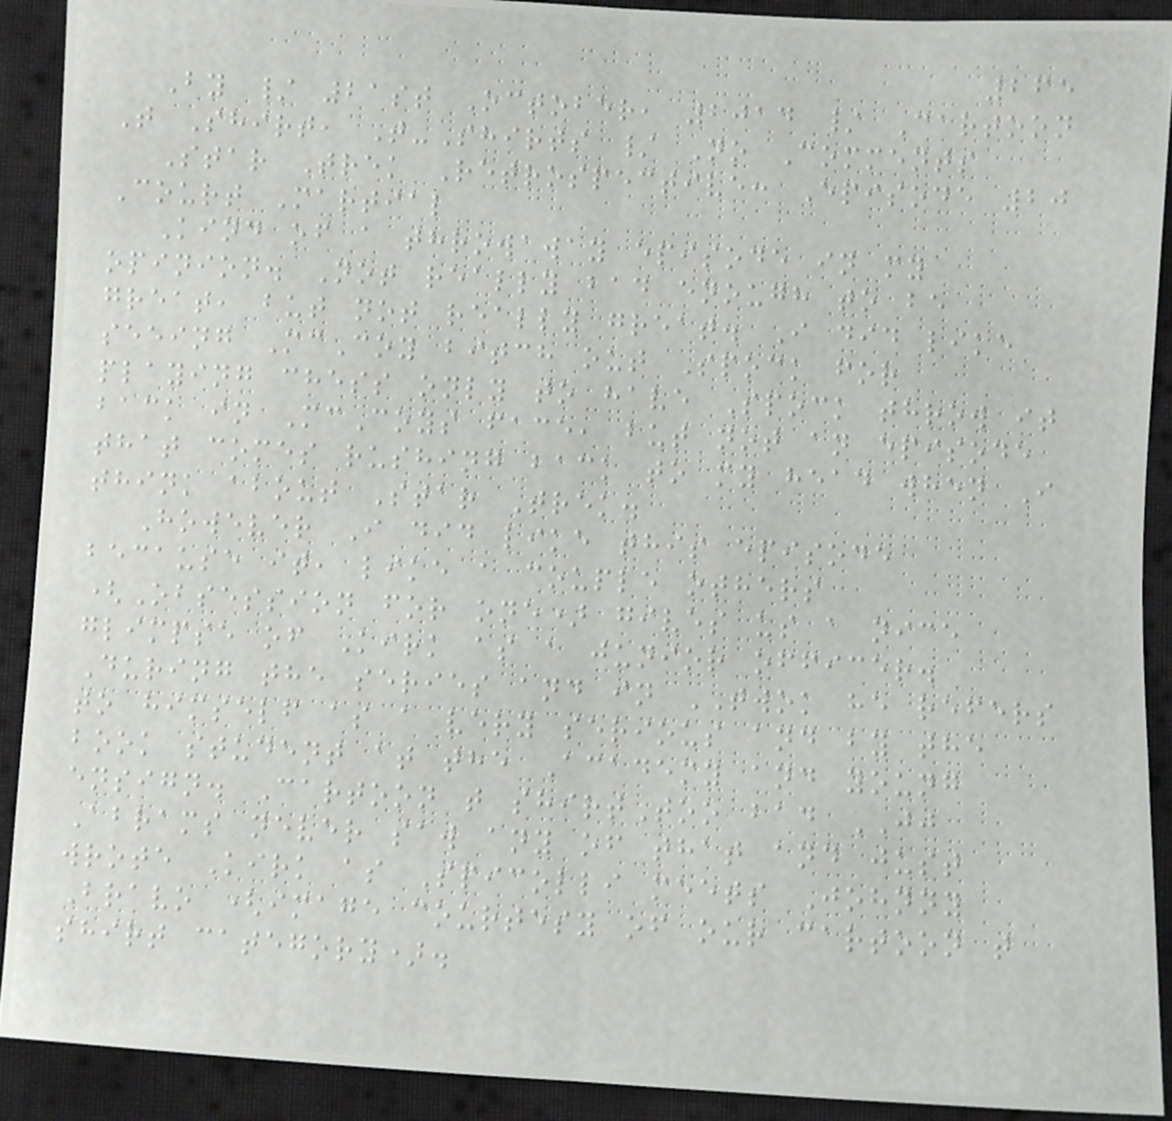265
By / 21st October, 2014 / Cartoon
T Shirt, T-Shirts / No Comments
Star Trek Retrospective: Episode 20
Court Martial
Kind of a throwaway episode in my
opinion. Not really bad enough to be
great, but not really great. I did like
seeing McCoy bitch out Spock for
playing chess only to have Spock throw it
back in McCoys face, but not an episode
that comes rushing back to my head when I
think about Star Trek.
However I did like this episode
because it, like a couple others
(Obsession for one) gives us a nice
glimpse of Kirk as a junior officer.
During the series and in TWOK he refers
to himself as a very serious and by the
book student at the Academy and young
ensign. Cartoon t shirtToo bad JJ
Abrams never saw any of that and just
wrote Kirk as Spicolli meets Johnny
Bravo (image courtesy of our cartoon t
shirt category).
